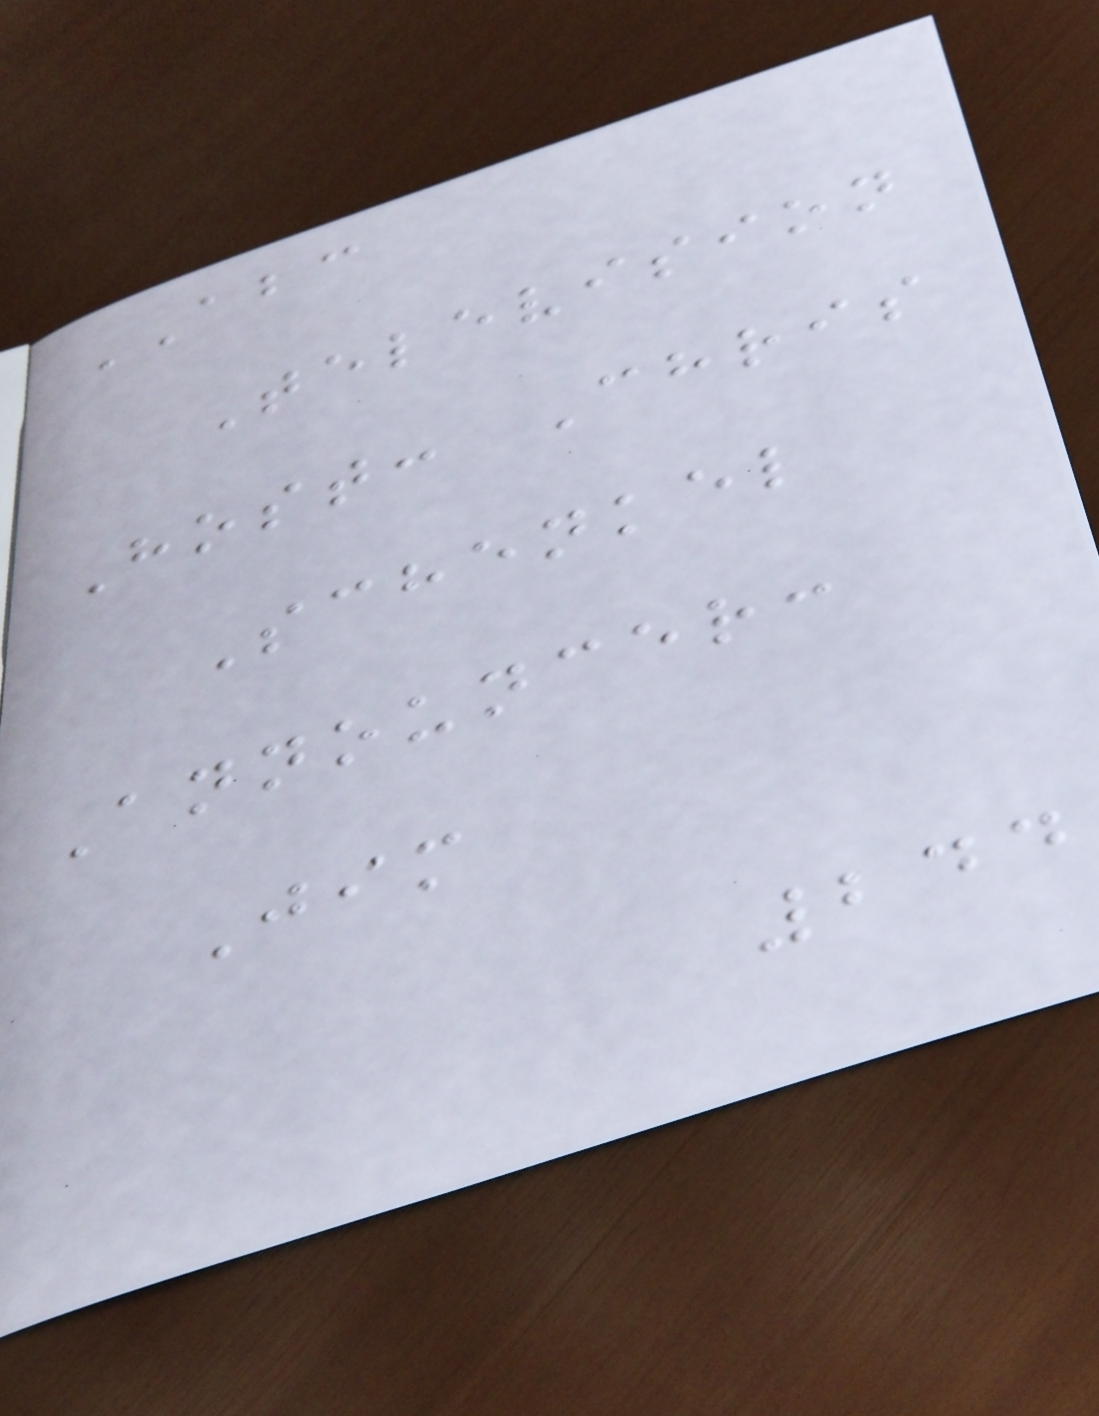ABC
Television
Host: Chris
Schenkel
Announcer:
Jim
244
